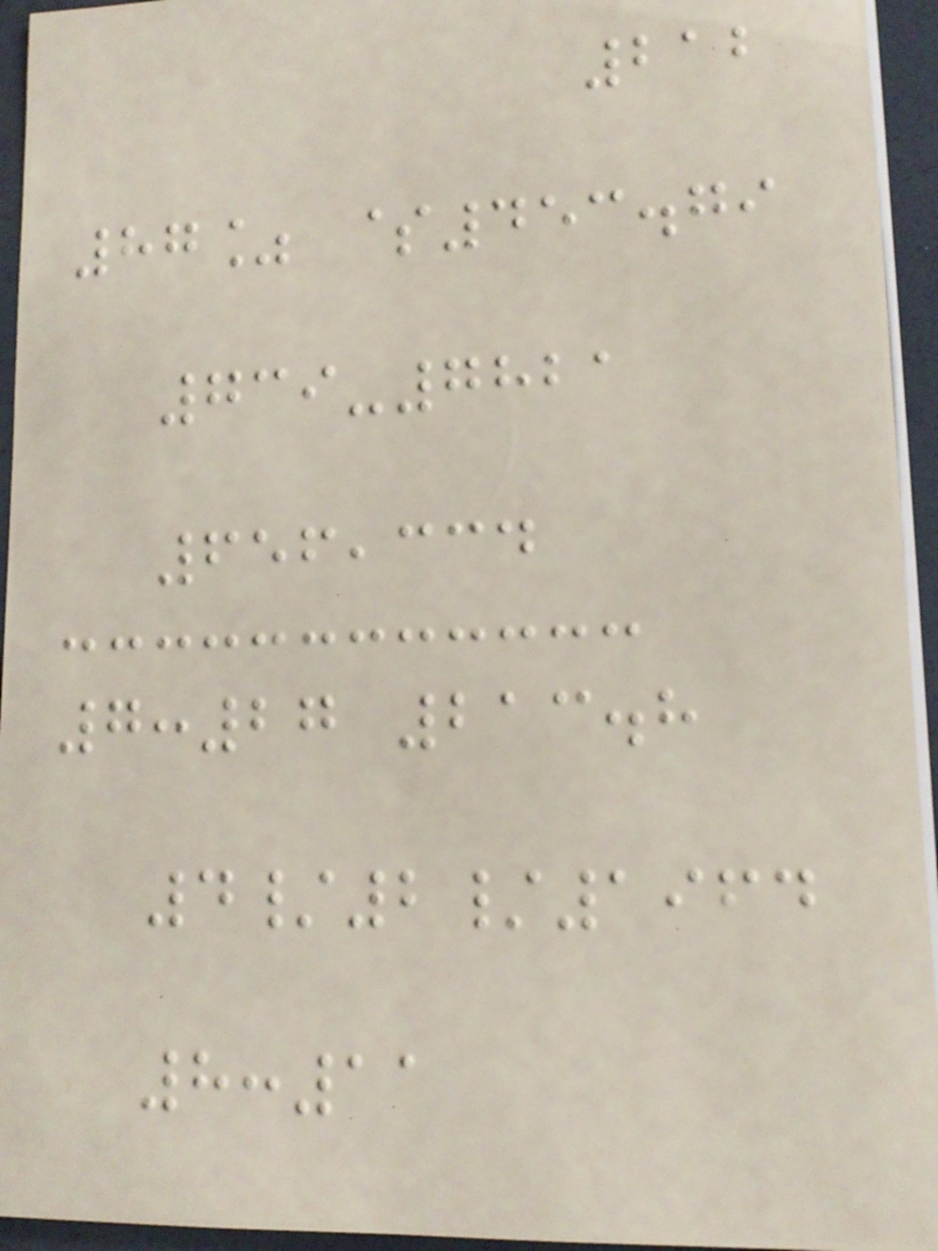212
87% $453.79
739-7821
656,334
7:27 213.8
4/2/1964
8:11
